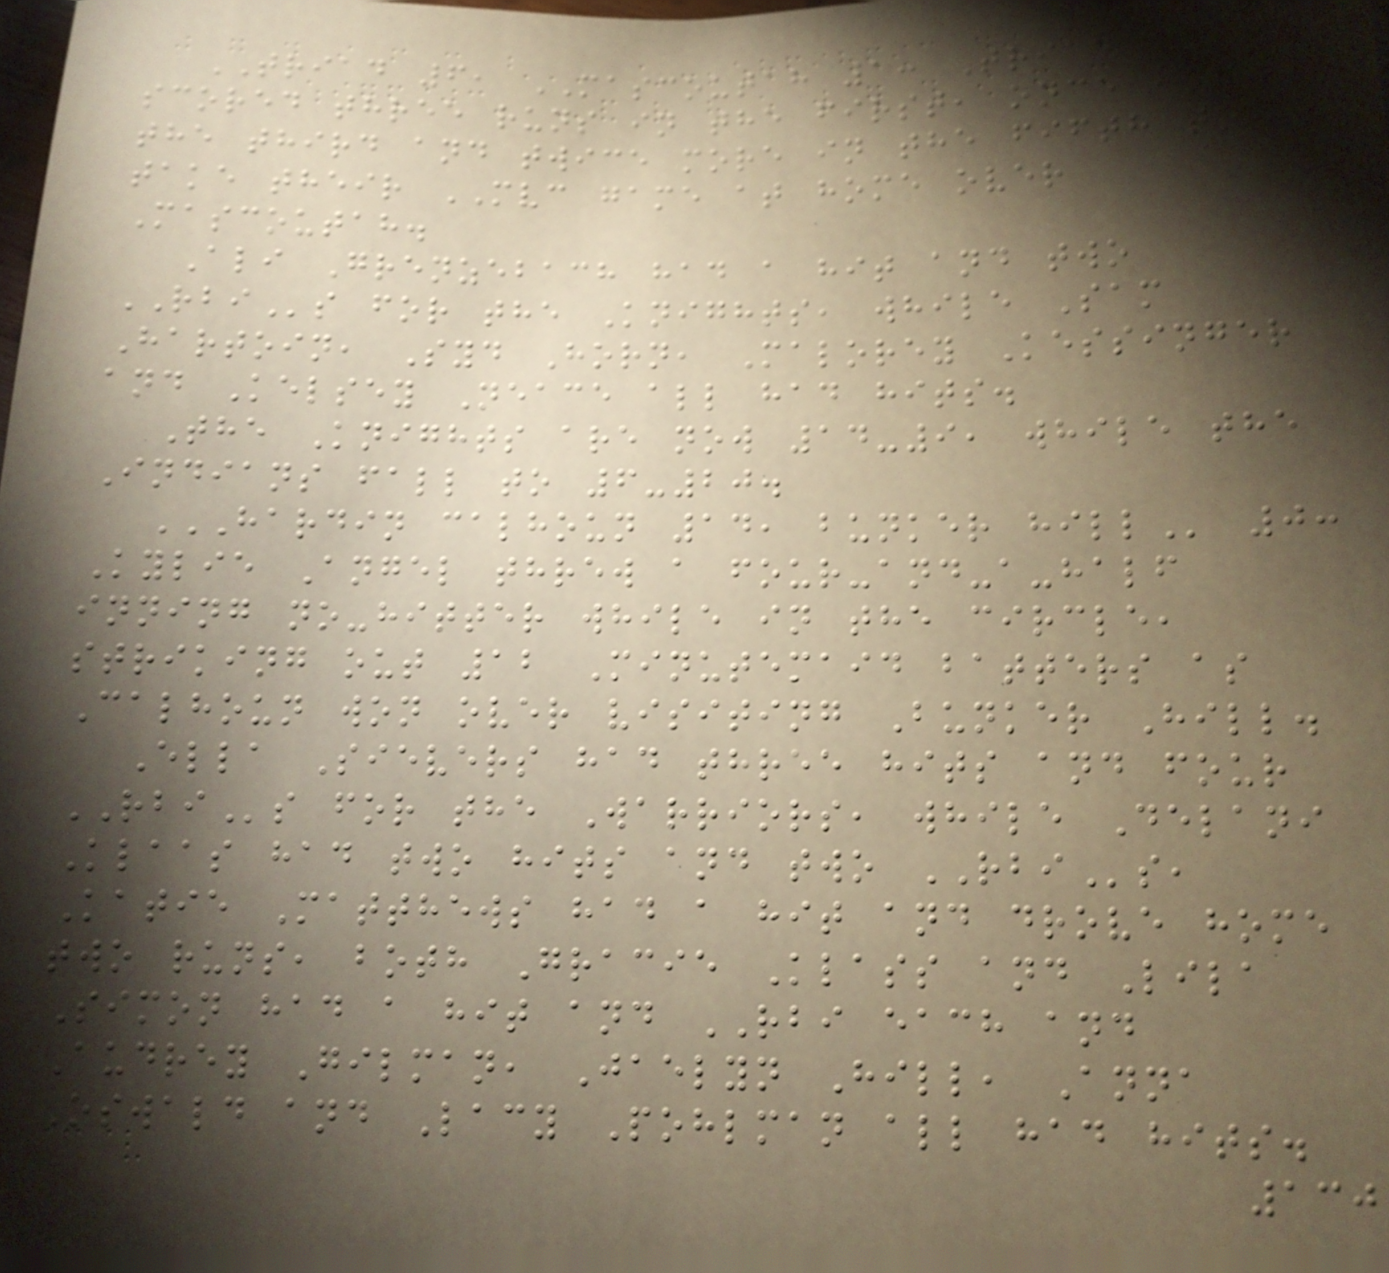TRIAD 6, MASCOUTAH 1: Triad
scored three runs in the first, once in
the third and twice more in the fifth to
take their MVC game at home over
Mascoutah.
Ali Grenzebach had a hit and two
RBIs for the Knights, while Sam
Hartoin, Syd Horn, Malorey Kessinger
and Kelsey Neace all had hits.
The Knights are now 14-9, while the
Indians fall to 6-20.
HARDIN CALHOUN 14, BUNKER HILL 0:
Kylie Angel threw a four-and-a-half
inning no-hitter while in the circle,
striking out 12 Minutemaid batters as
Calhoun won over visiting Bunker Hill.
Ella Sievers had three hits and four
RBIs for the Warriors, while Delani
Klaas had two hits and two RBIs,
Katie Matthews had a hit and drove home
two runs, both Gracie Klass and Lila
Simon had a hit and RBI each and
Audrey Gilman, Jaelyn Hill, Anna
Oswald and Lacy Pohlman all had hits.
130
